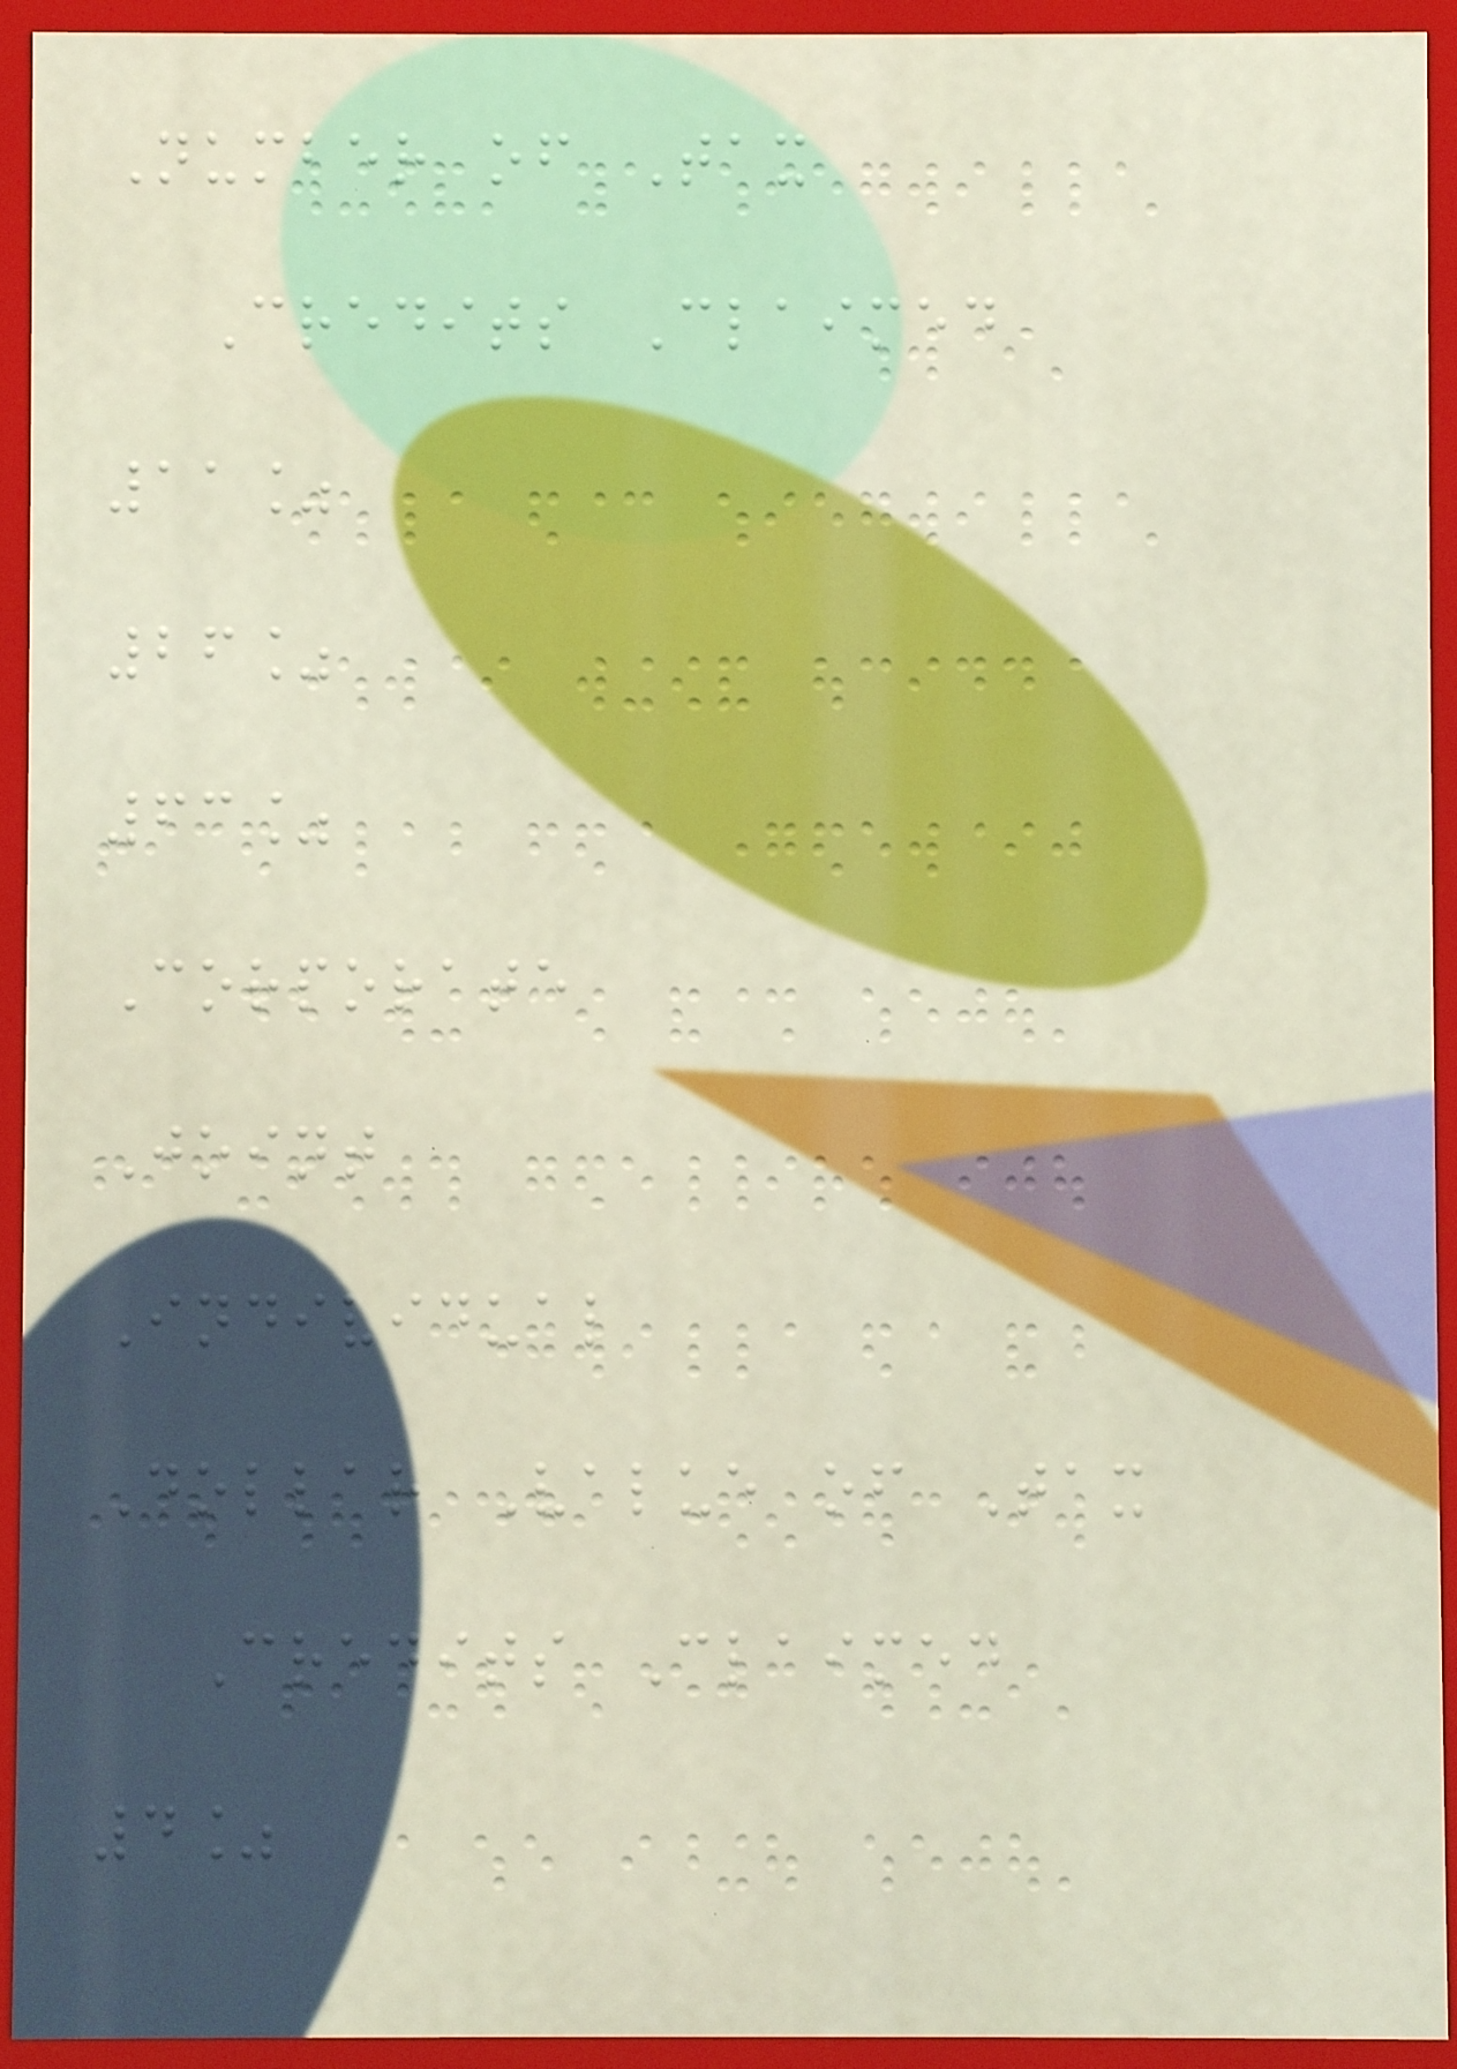Number of Tax
Credits Claimed
11%
26%
63%
Corporate
Joint
Individual
Dollar Value of Tax
Credits Claimed
4%
